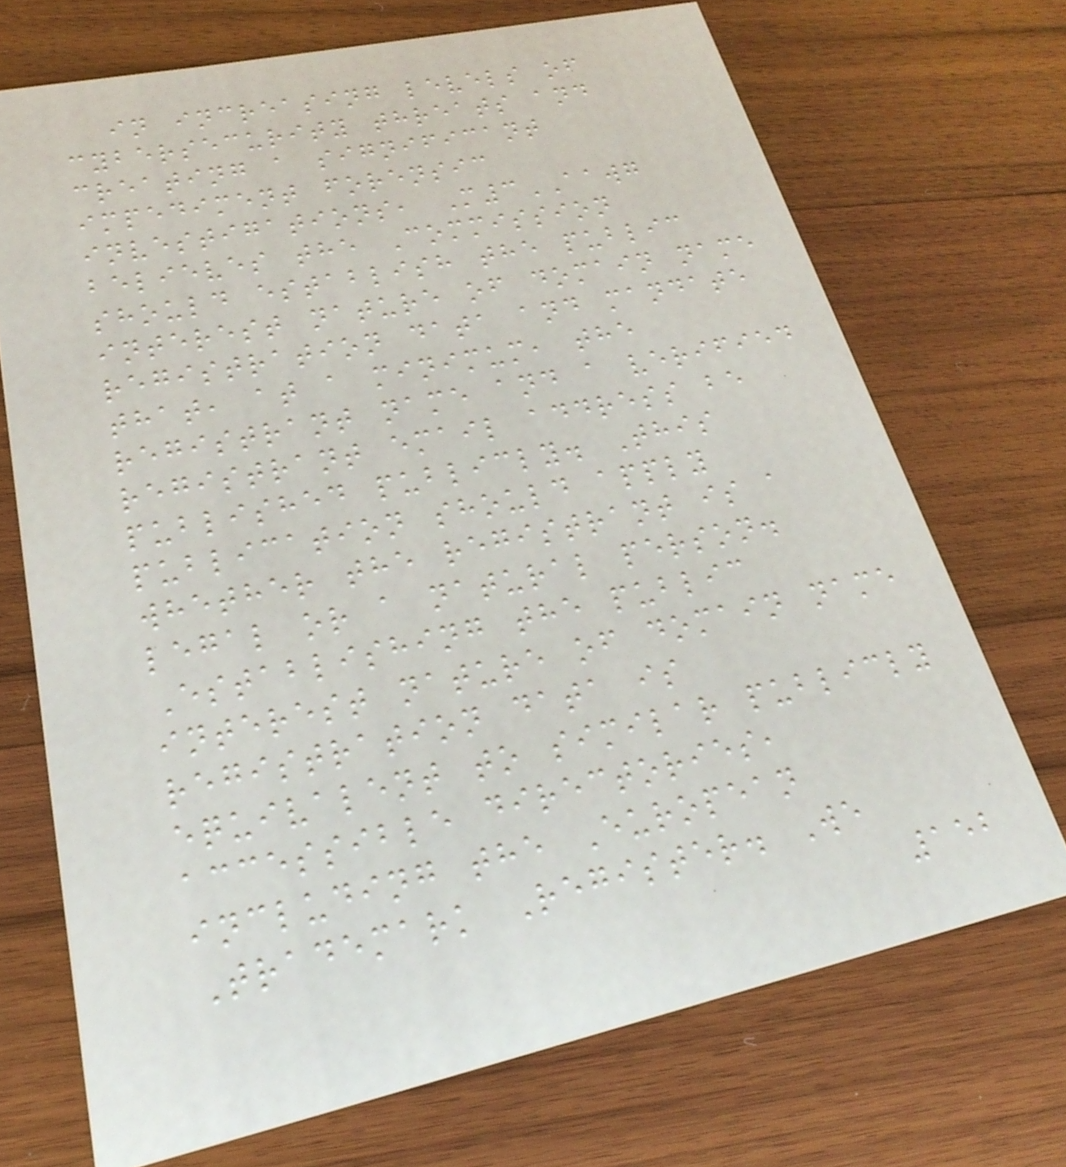in increasing levels of
cybersecurity threats and
creating a significant
impediment forensic
investigations, M3AAWG
believes the Commission
should establish the public
interest nature of domain name
registration data and mandate
that, at a minimum, the
registrant name and a verified
registrant email address be
published publicly. This
publication should apply
whether the registrant is a
legal or a natural person.
Establishing the public
interest nature of domain name
registration data is
equivalent to similar publicly
accessible directories,
including the European
Trademark Register. We
152
